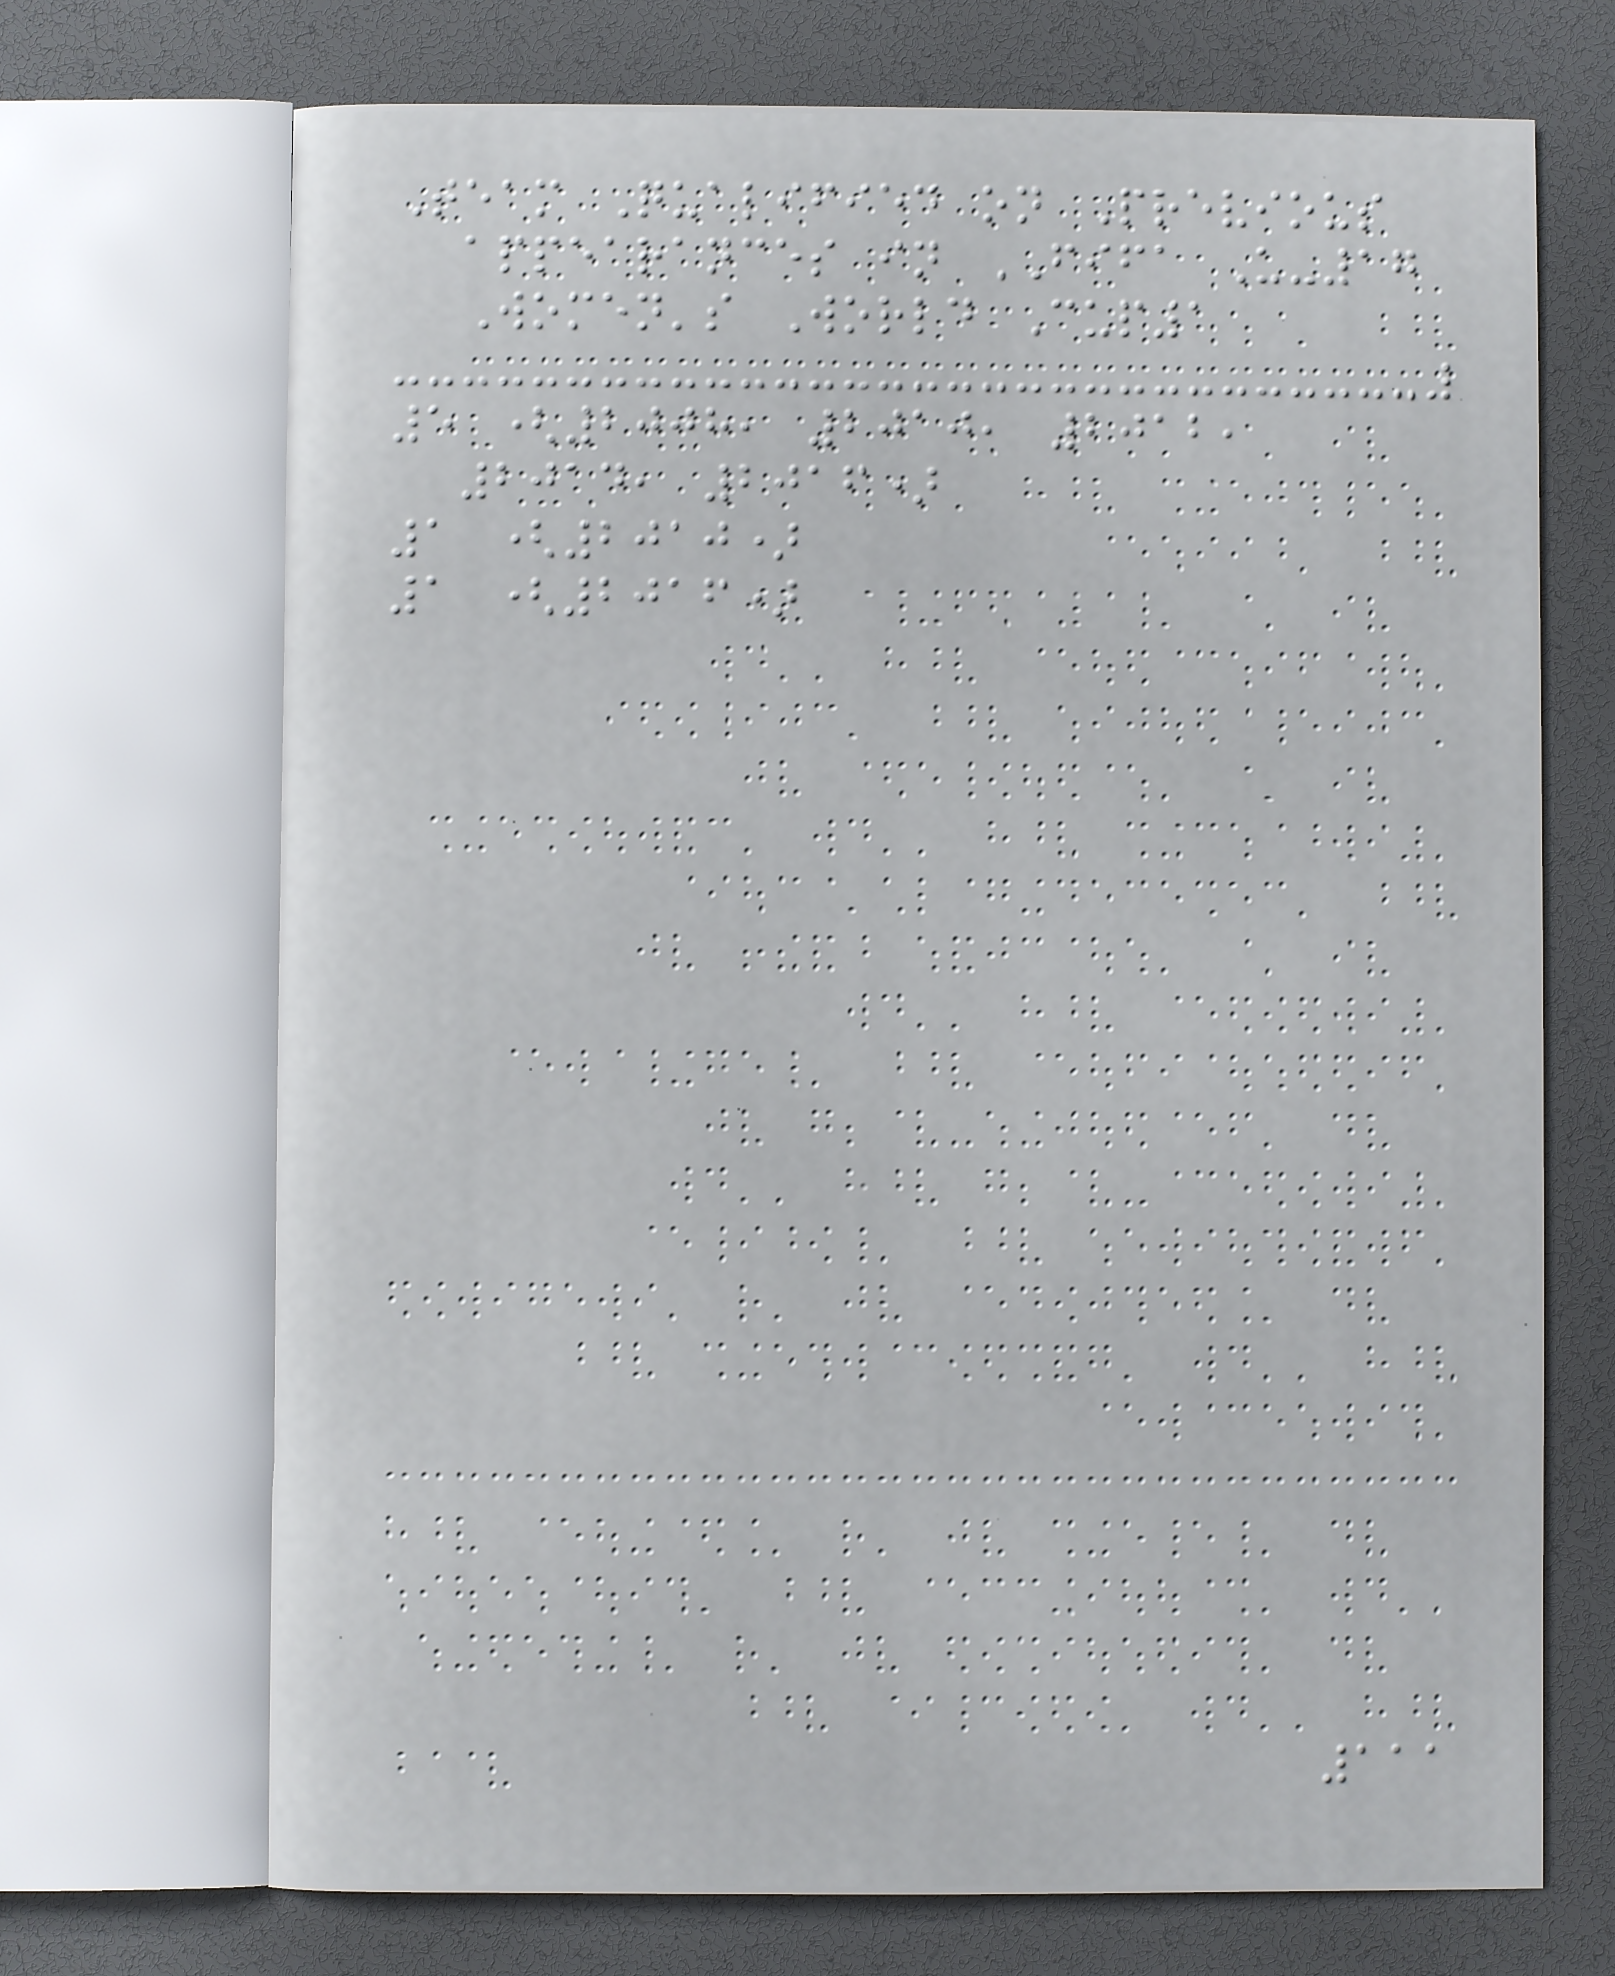Team Qualified on Previous
appearances in FIFA U-17
Women's World Cup1
5 (2008, 2010, 2012,
2014, 2016)
1 (2010)
1 (2016)
111
